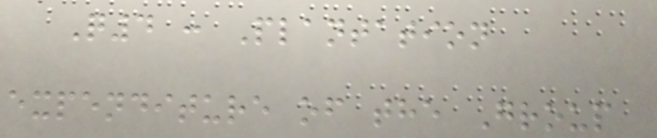Q4 : Plantation
expenditure of the Group
